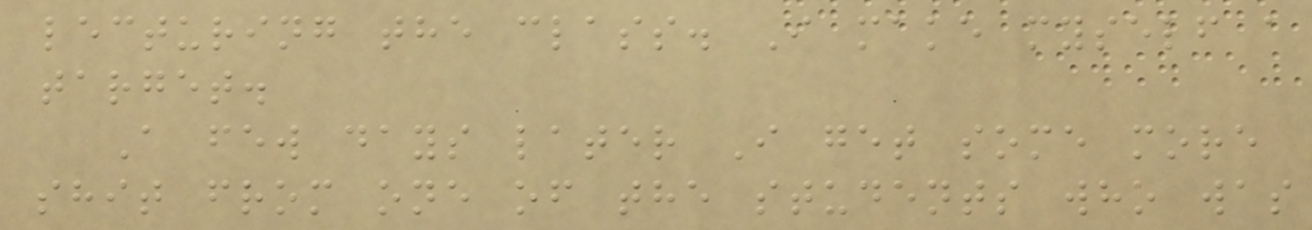lecturing the class. I make myself a
target.
A few days later I get some more
shit from one of the students who was
